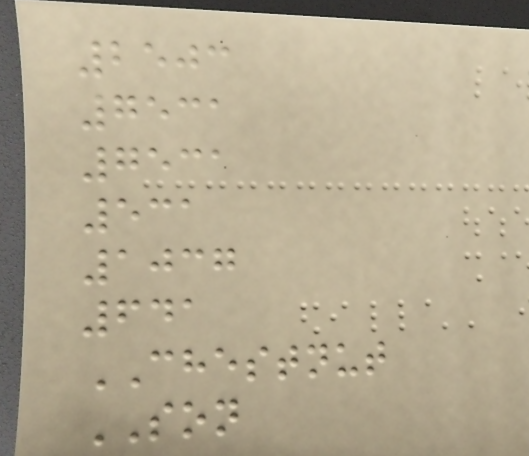2503
7531
7531
531
1037
641
CHESTNUT
SON
